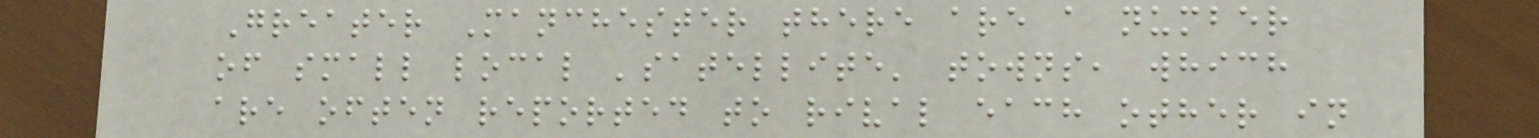Greater Manchester there are a number
of small local 'satellite' towns, which
are often reported to rival each other in
